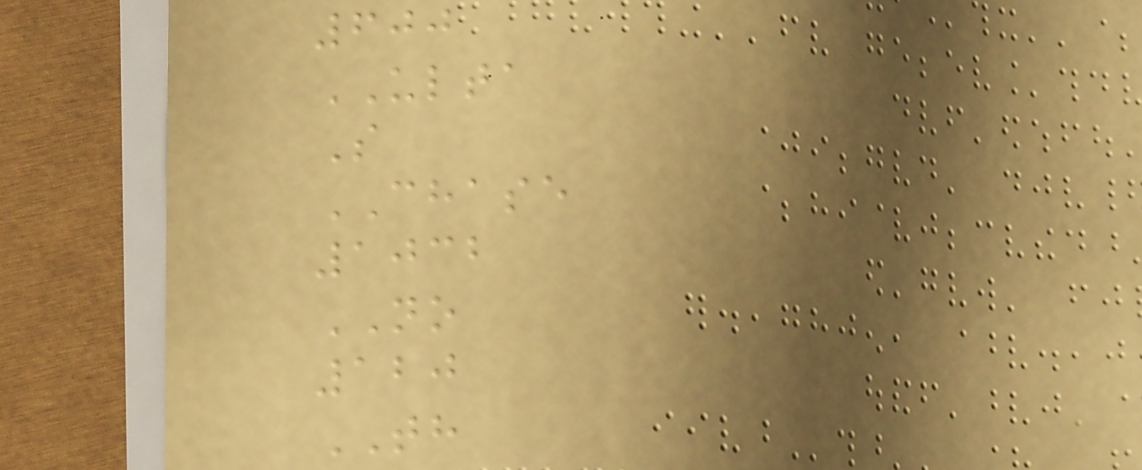600
ULTA
S
CHASE
1032
NO
120
TH
